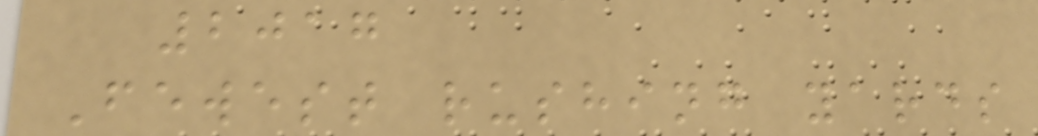2017
Fewest rushing yards
